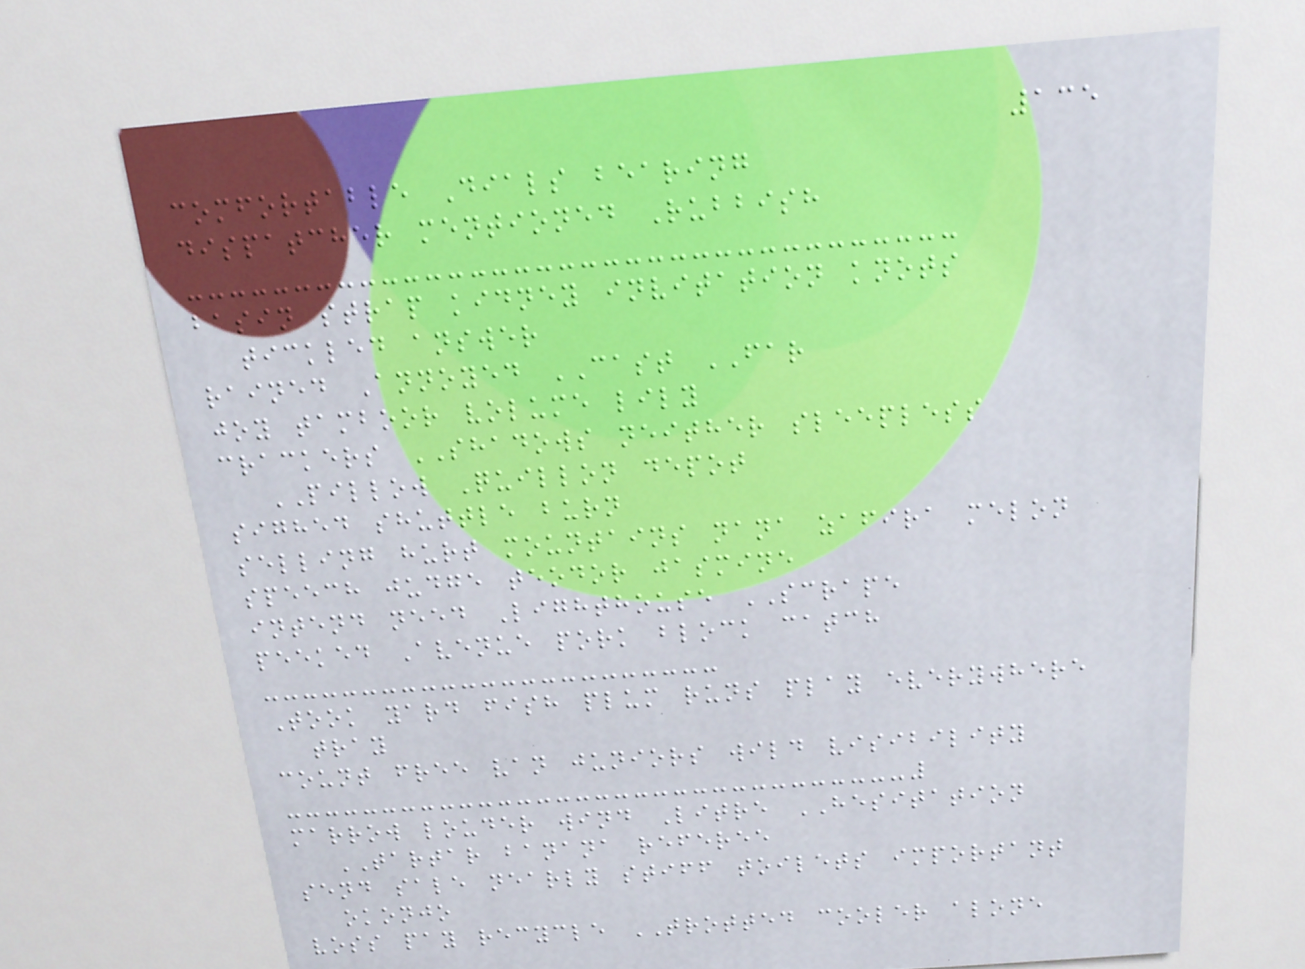135
comfortable Dials bearing
dispatcher mentioned Rubbish
basin strap kidney invitation knots
tickled answer
rained Annoyed CAST FAR
joy tamboor volume lily
crackers SHADOWS neither sleepless
PILLOW Quillon depot
sighed shuttle burn
selling hurt mountains nana zafira melon
speech judge teodor jasmine
intend need Lighthouse SCRAPE
peeked Avenue pork block catch
Took yard fish plum runs play everywhere
tray
count free van juniors wild visibility
marrow louder wind Litre HESITATION
TARTAR banana referee
send sale nearly stiff toilets important
okonjo
voss pay recycle TROTTED cooler alone
